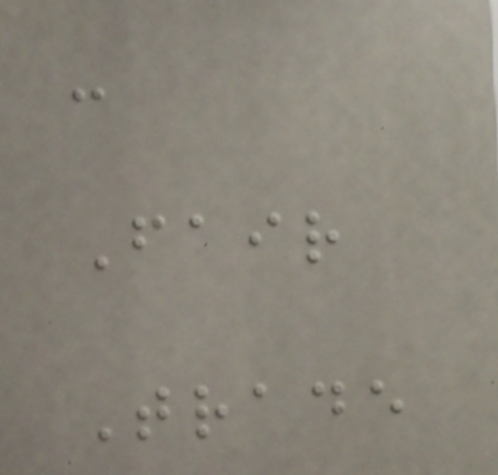-
Fair
Trade
